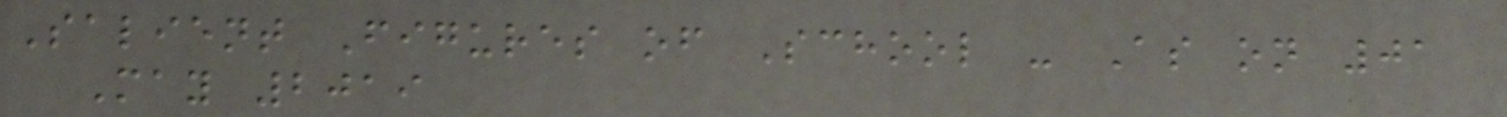Salient Figures of School - As on 01
May 2019
